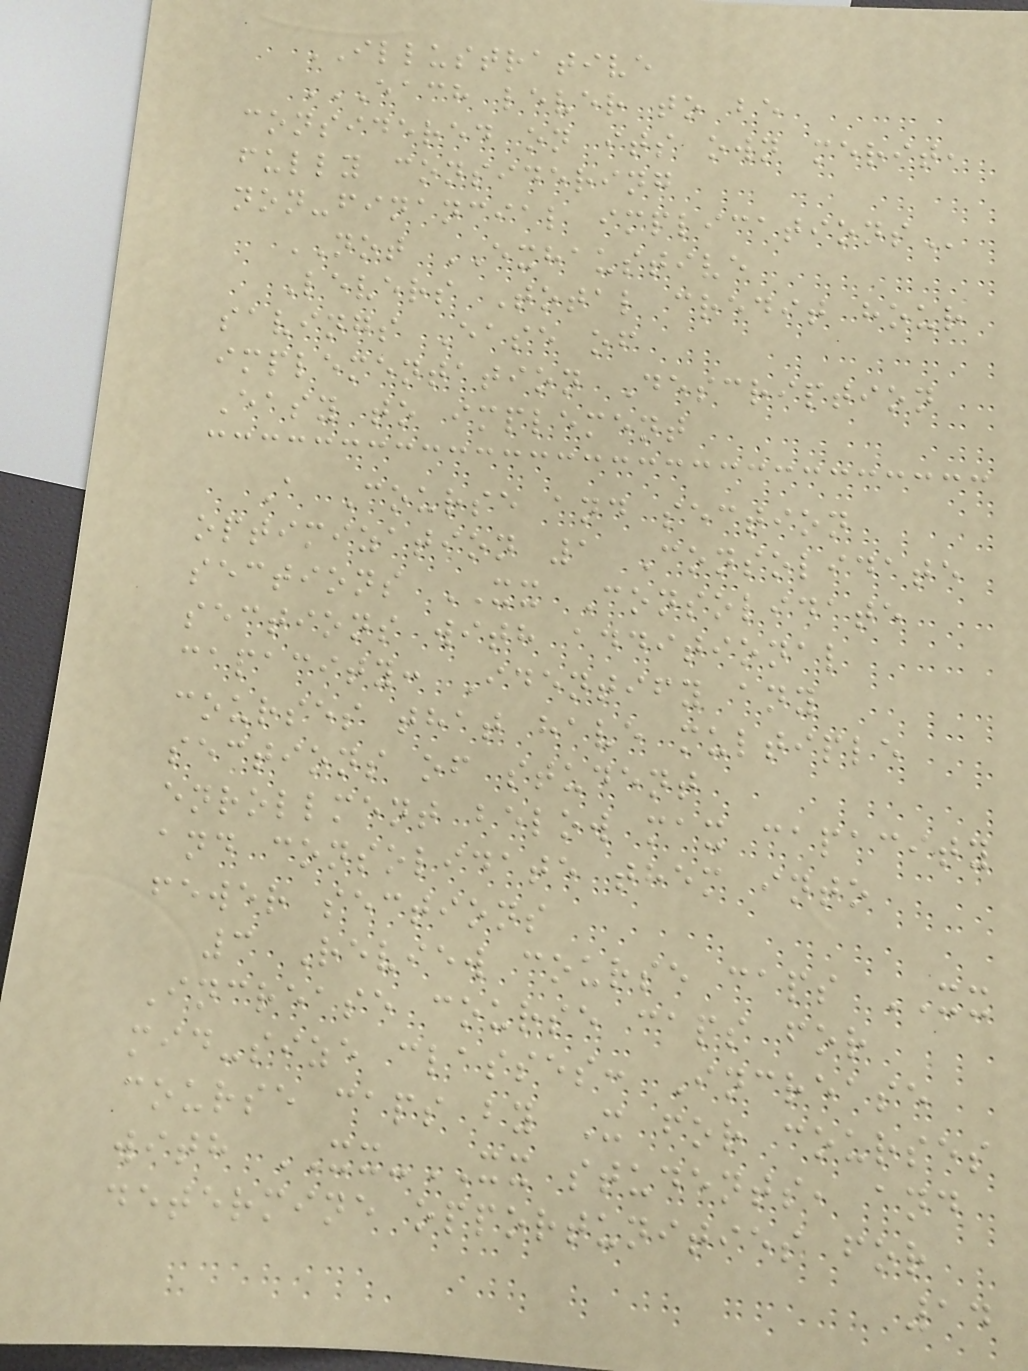ILLUSTRATIVE
EACH LEVER TO BE
CONSIDERED ON ITS OWN MERIT,
FULLY CONSIDERING
NON-FINANCIAL IMPLICATIONS
NOT EXHAUSTIVE
Levers Total credit hour
savings Ease of
implementation Description
Easy to implement
A Course and section
optimization 1 Consolidate
sections XX Consolidate
sections with additional
capacity: Identify any
courses that have multiple
sections of student
enrollment below max capacity
and consolidate them into
fewer sections
3 Review course caps XX
Increase course caps for
mid-size classes: Increase
course caps by X for courses
with XX-XX students, and
determine opportunities for
14
